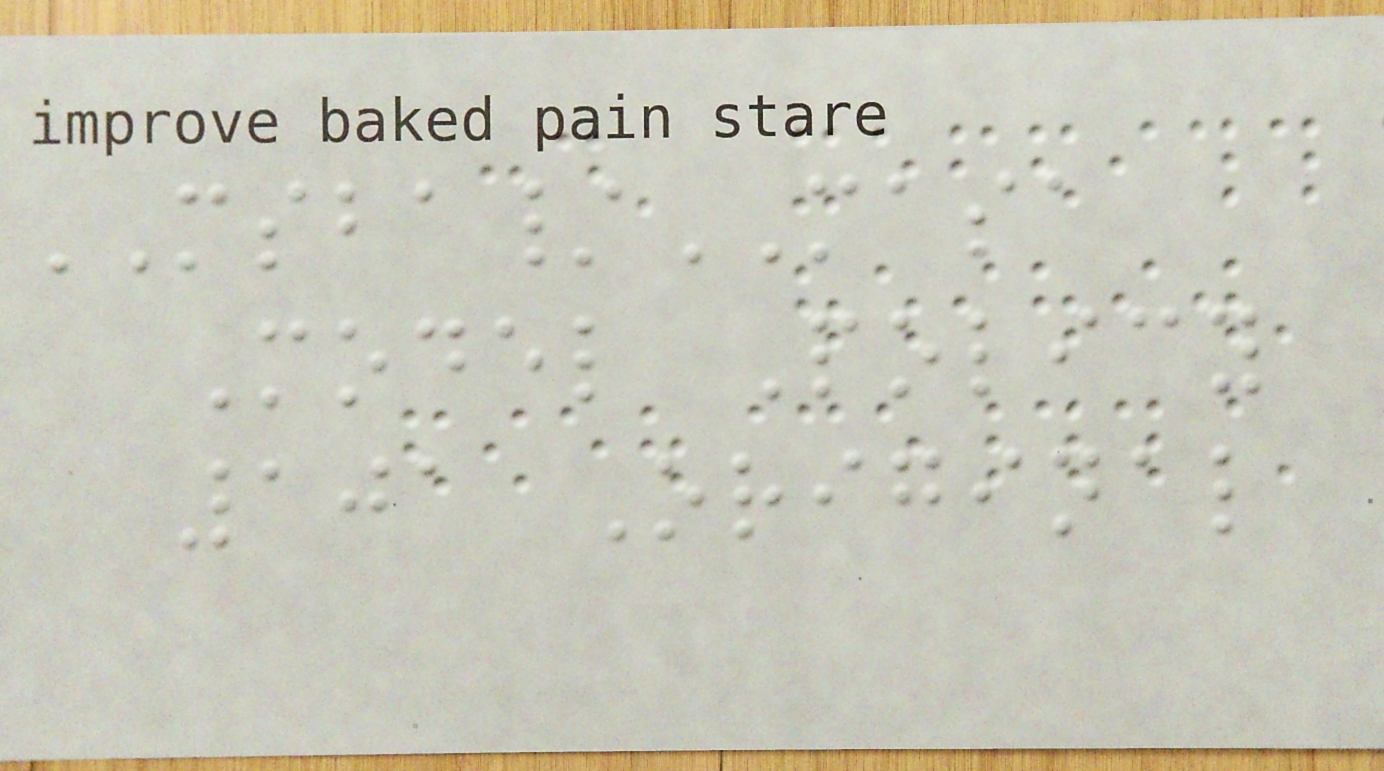MSBA/MASA
Model Policy
101 Original
